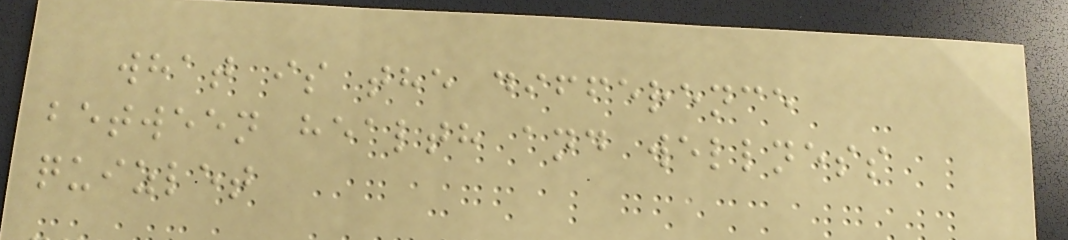what is the difference
between health and wellness
quizlet
